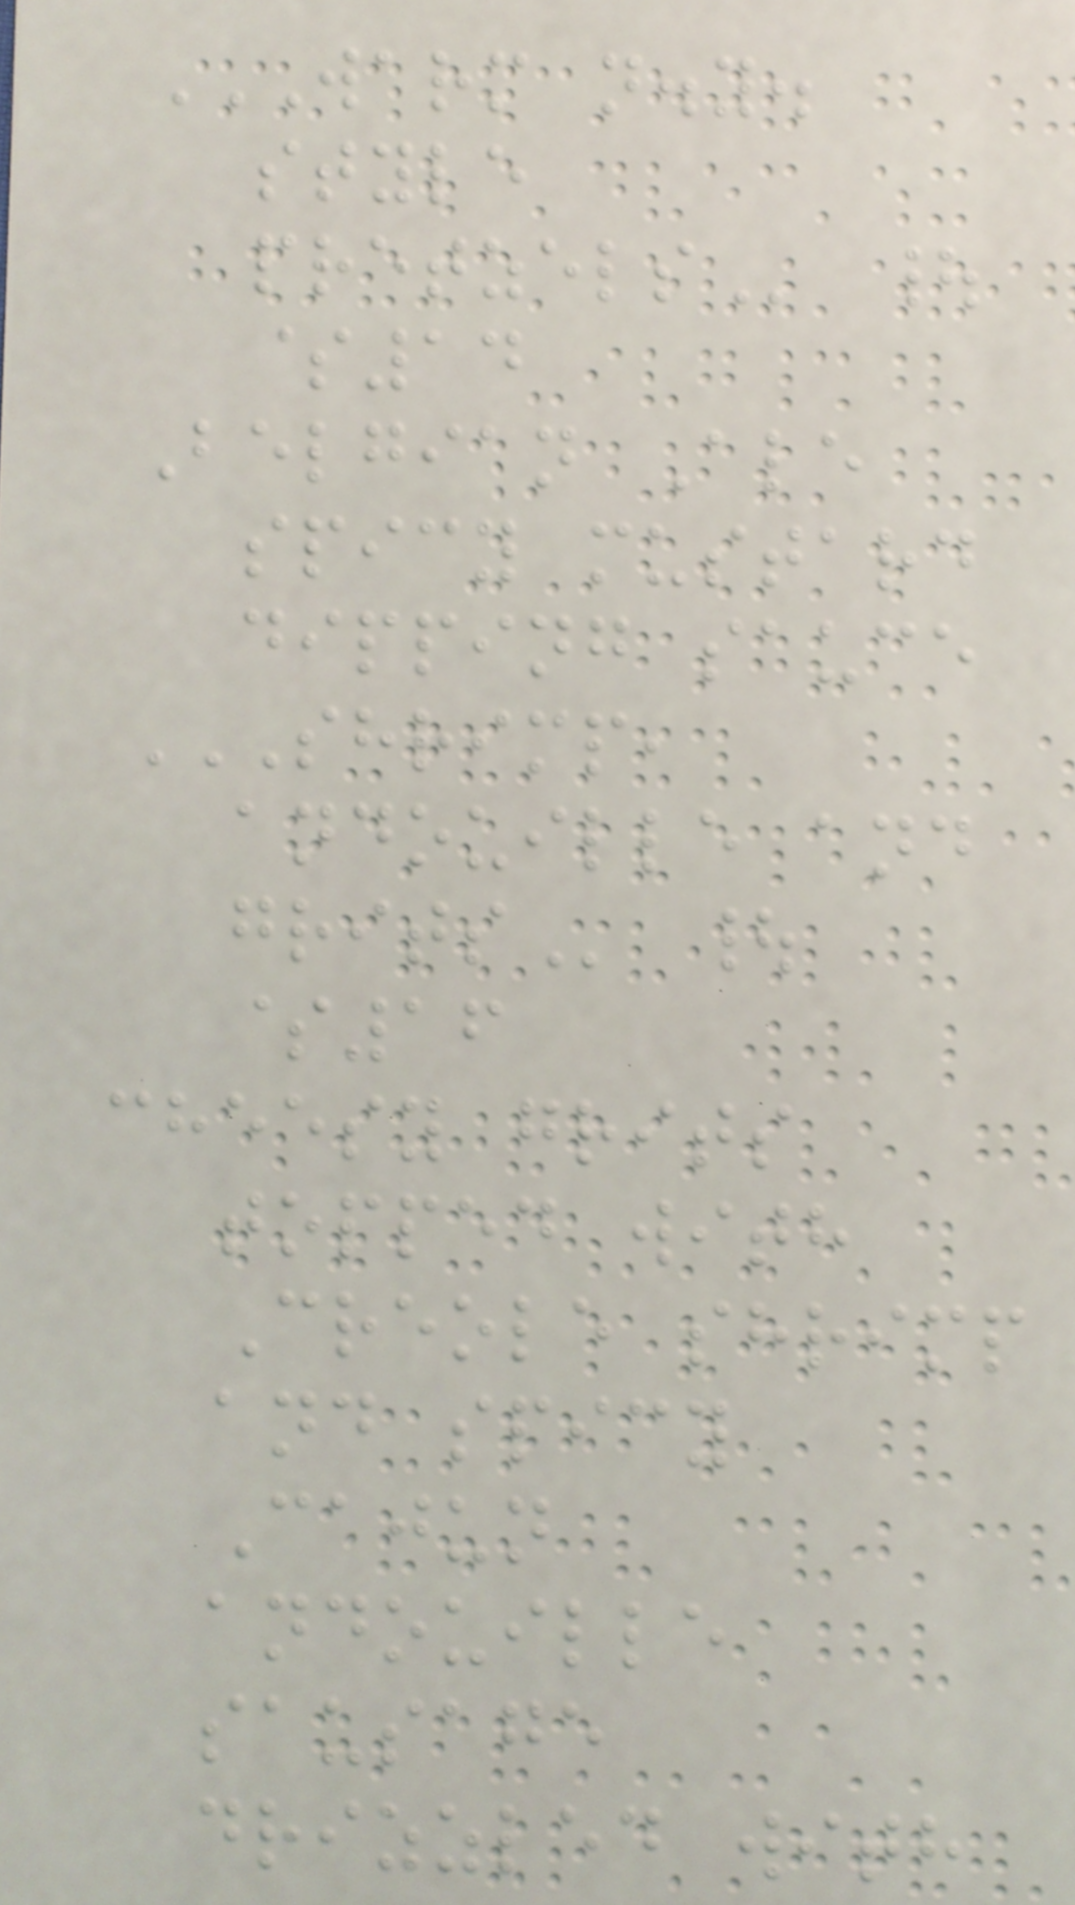WARM N.Y.
STYLE
PRETZELS |
$14
Belgian Ale
spicy mustard
dipping sauce
SHRIMP,
ANDOUILLE AND
GRITS |
$16
cheesy grits
topped with
Creole shrimp
and spicy
Cajun
andouille
sausage
drizzled with
